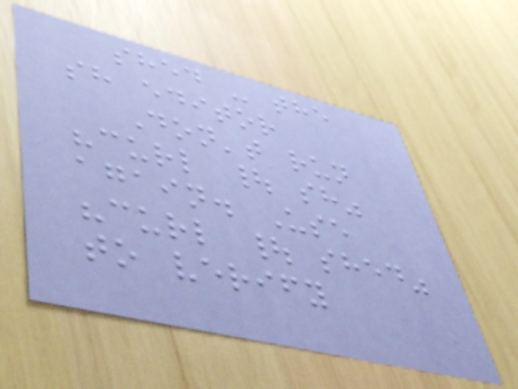shed - the
sh editor
Don't run
"curl | sh"
again. Use
"curl | shed"
to verify
